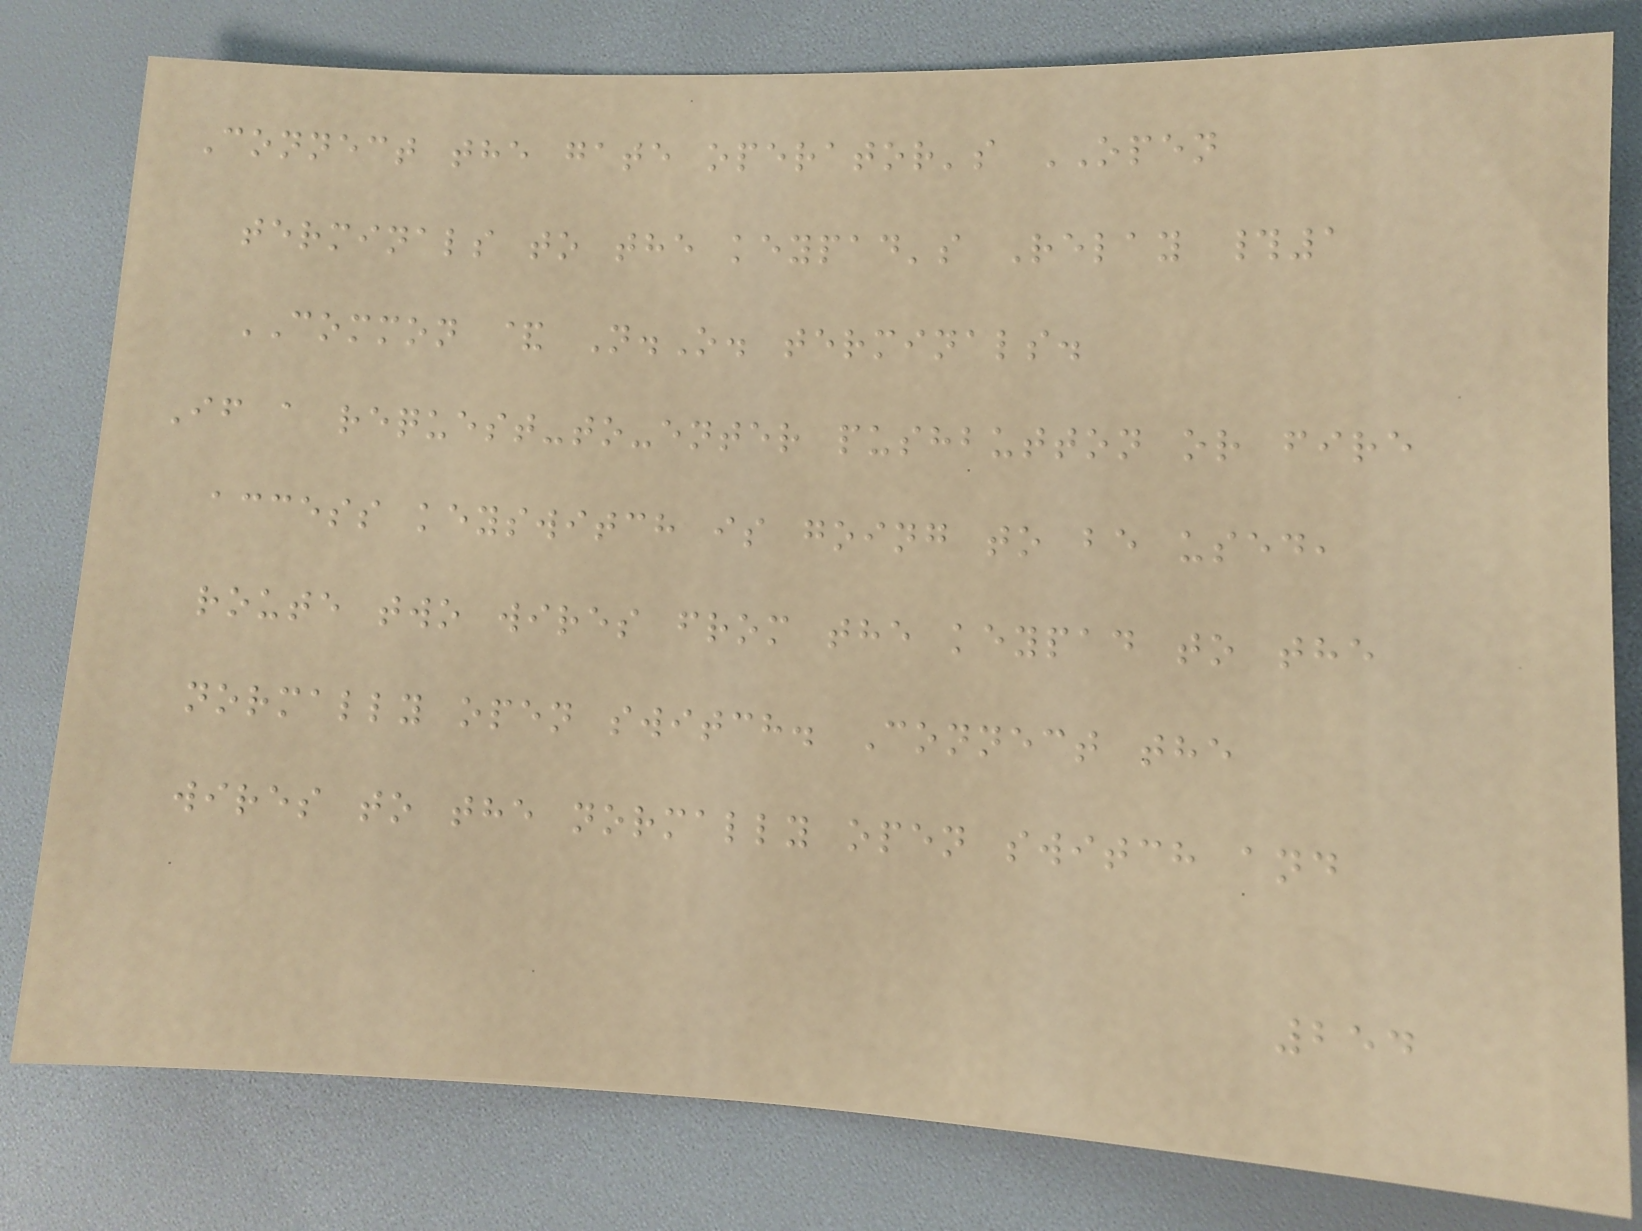Connect the gate operator's OPEN
terminals to the keypad's Relay #1
COMMON & N.O. terminals.
If a request-to-enter pushbutton or fire
access keyswitch is going to be used,
route two wires from the keypad to the
normally open switch. Connect the
wires to the normally open switch and
254
